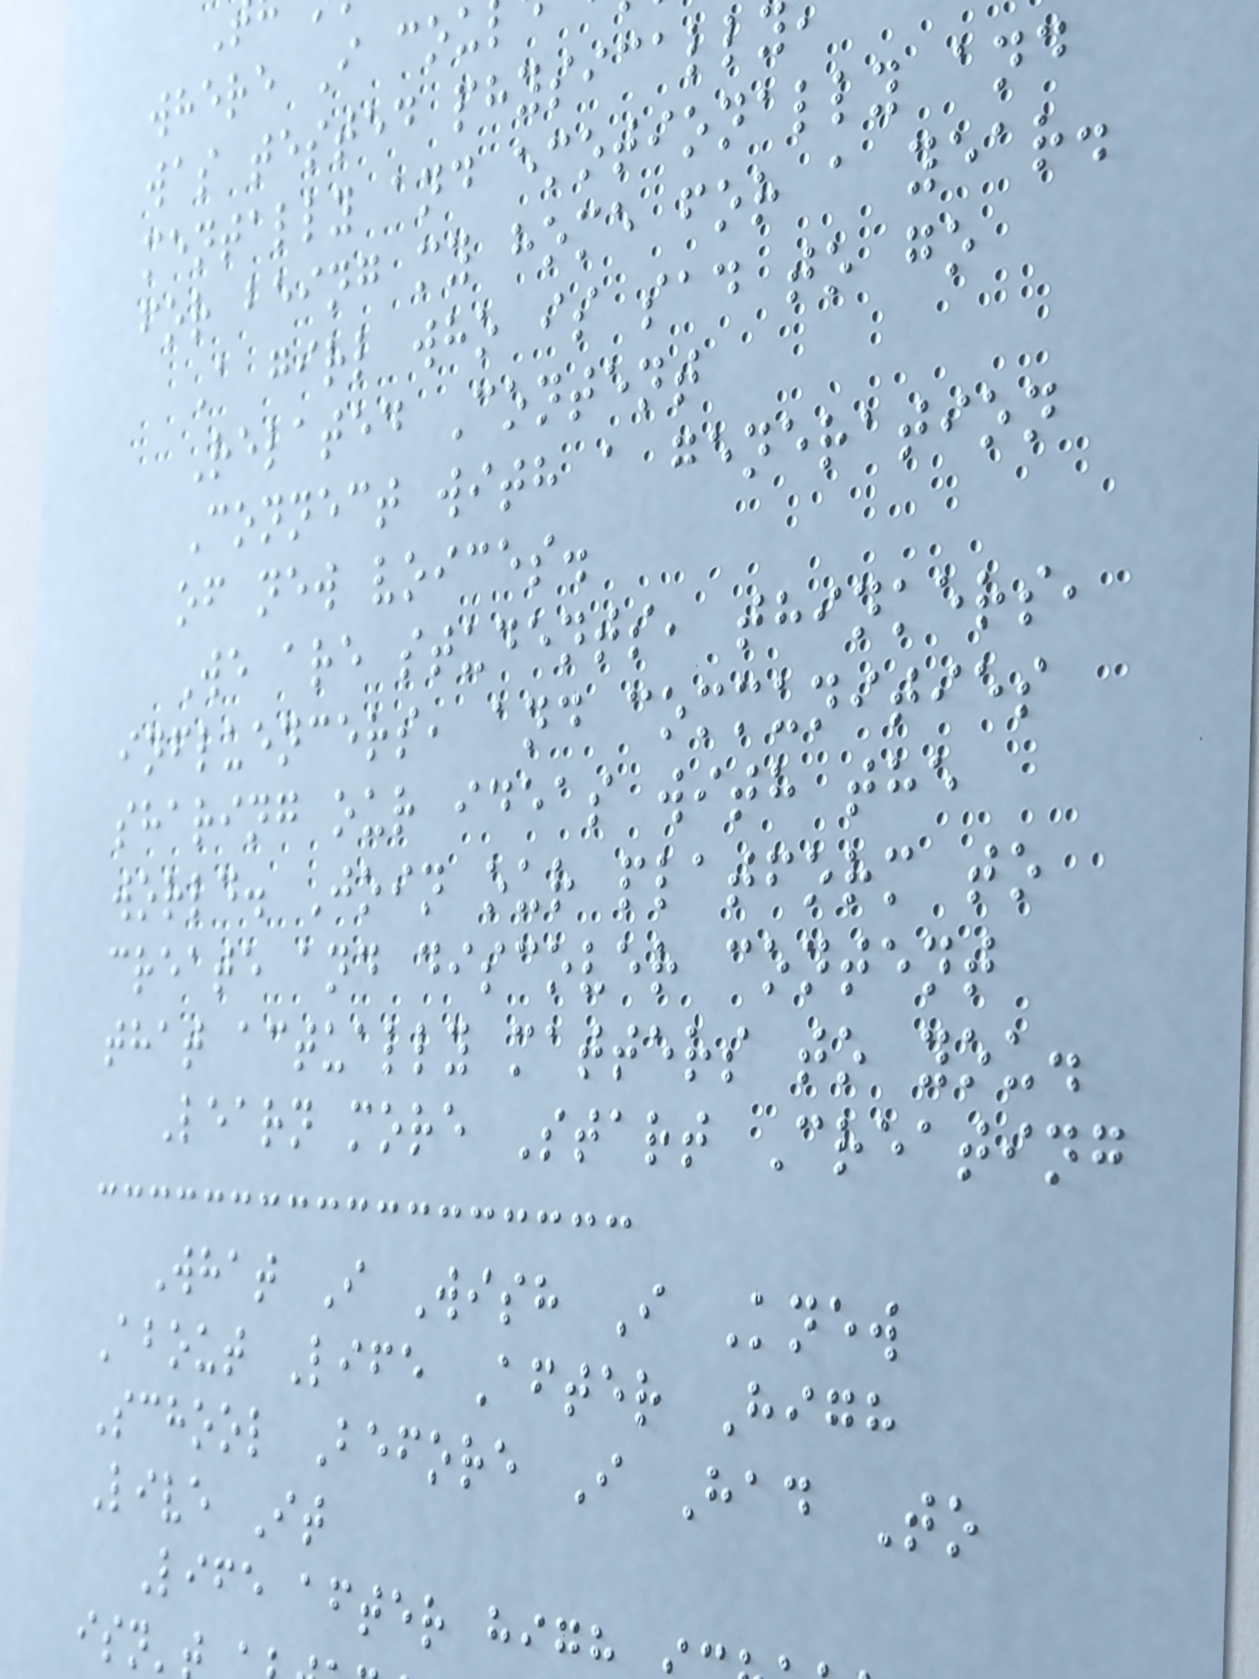where I cou
was tested physically
mentally and emotionally and
for being my home for a year.
A girl who is sad to go
Related Content
Connect with a generation
of new voices.
We are students, thinkers,
influencers, and communities
sharing our ideas with the
world. Join our platform to
create and discover content
that actually matters to you.
Learn more Start Creating
What I Wish I Knew
About Life After High
School Before I Had To
Live It
Life after hig
